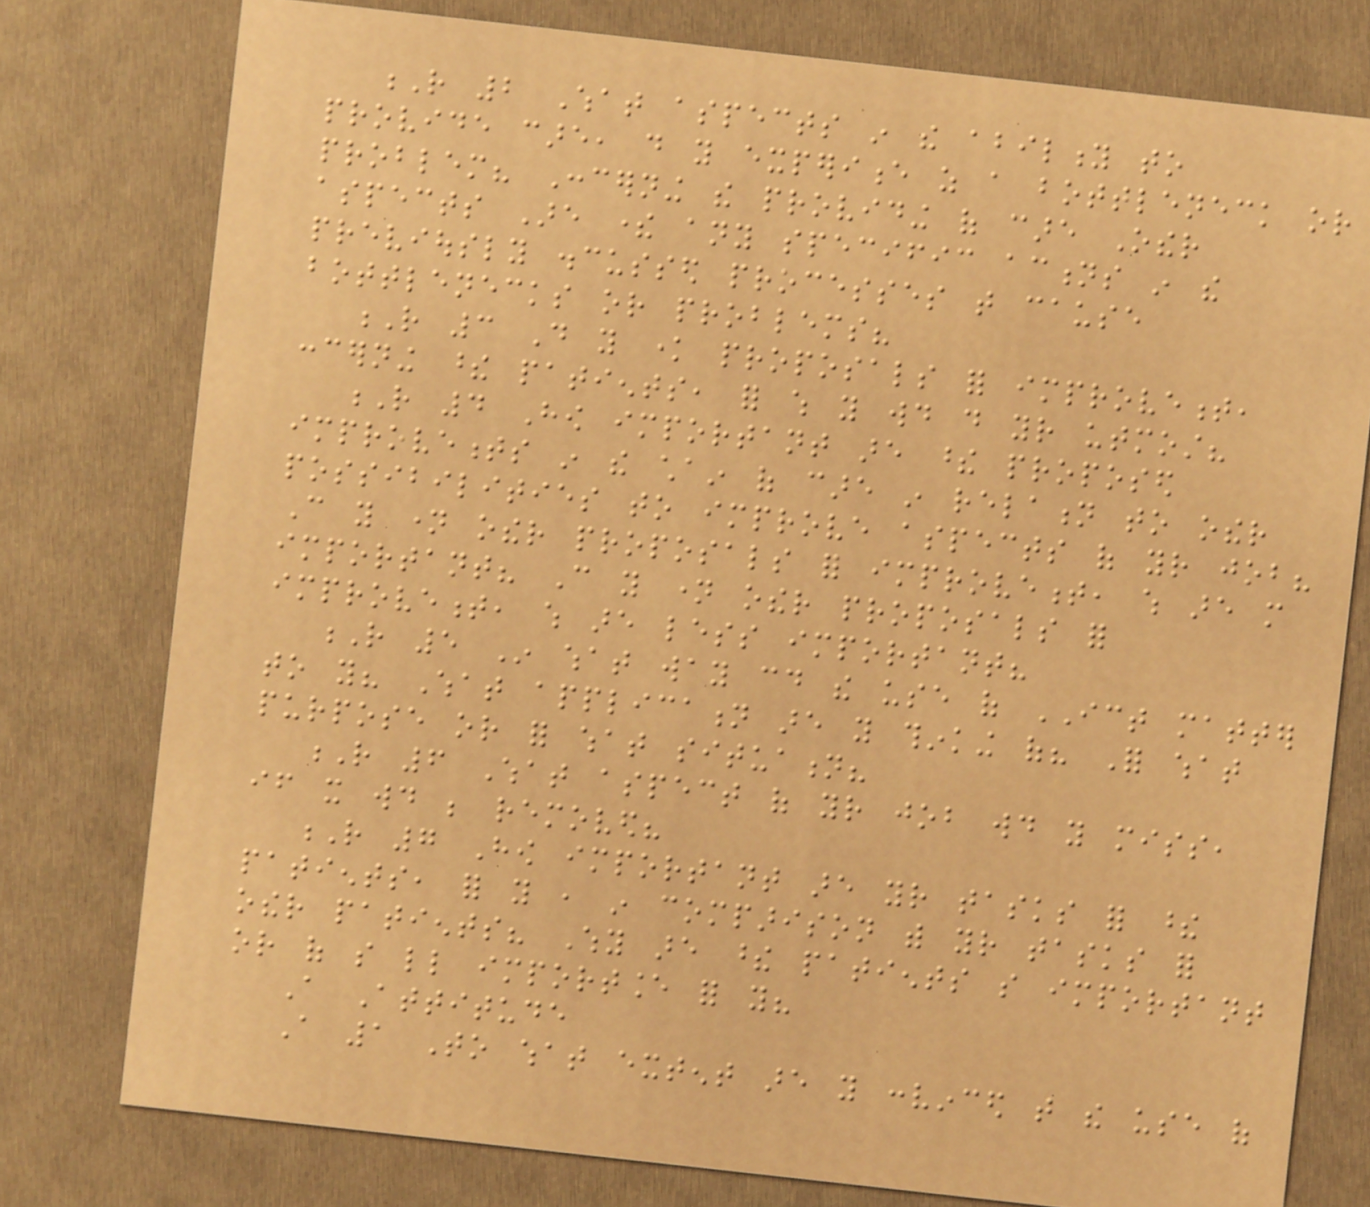R 2 What aspects in the ability to
provide care, do you experience as a bottleneck or
problem? Concerning the providing of care Other
aspects Are there any specific actions in the
previously discussed processes that cause
bottlenecks or problems?
R 3 Do you know proposals for improvement,
concerning these patients, for which you would do your utmost?
R 4 How important are these proposed
improvements in the chain of care in relation to other
possibilities to improve aspects of your job?
Can you name other proposals for improvement, which are more
important? Can you name other proposals for
improvement, which are less important?
R 5 In what way could the use of ICT matter
to you? What application are you thinking of? For what
purpose or for what situation?
R 6 What aspect of your job would you miss,
if it would be removed?
R 7 How important are your tasks for these
patients, for you , in comparison with your tasks for
other patients? Why are these patients so important
or of so little importance for you?
A Attitude
A 1 To what extent are you convinced that the use of
